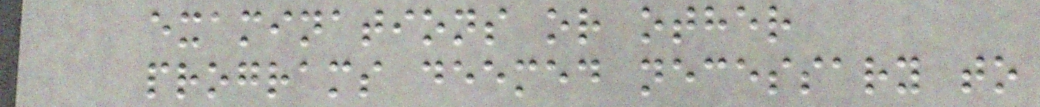examinations or other
programs deemed necessary to
